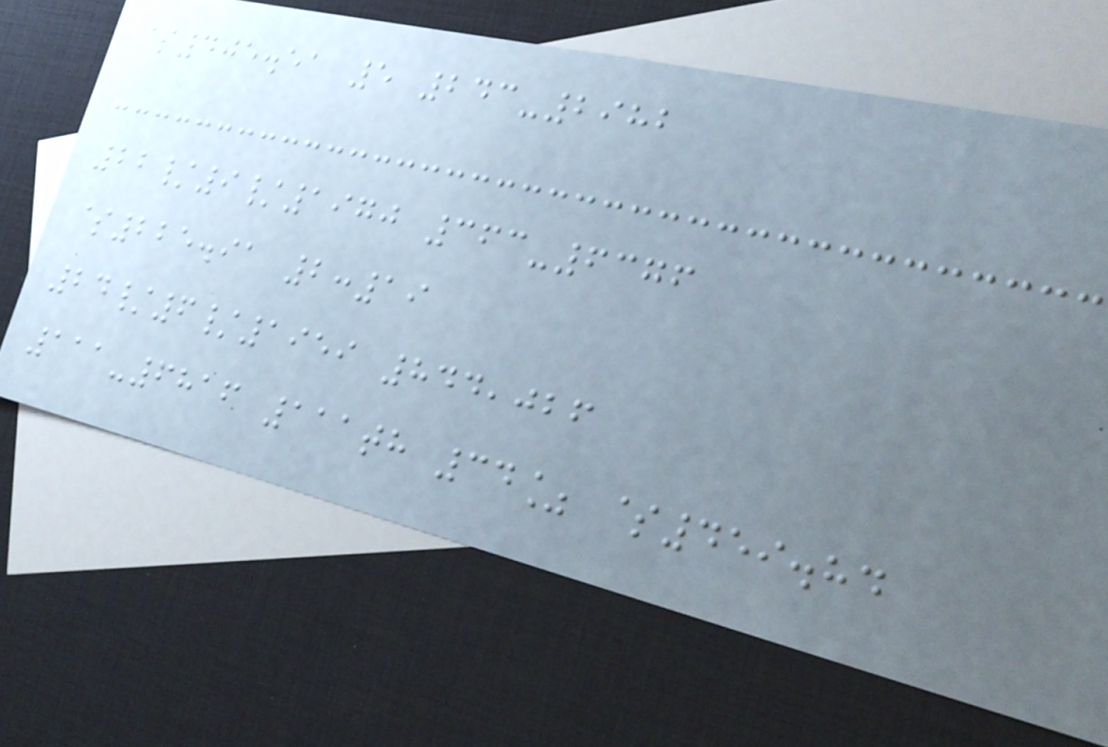$405.51 5 243-2982
22/9/1970 363-6376
$225.91 2:19
24/6/1959 844,026
111-6816 111th 34% $459.84
